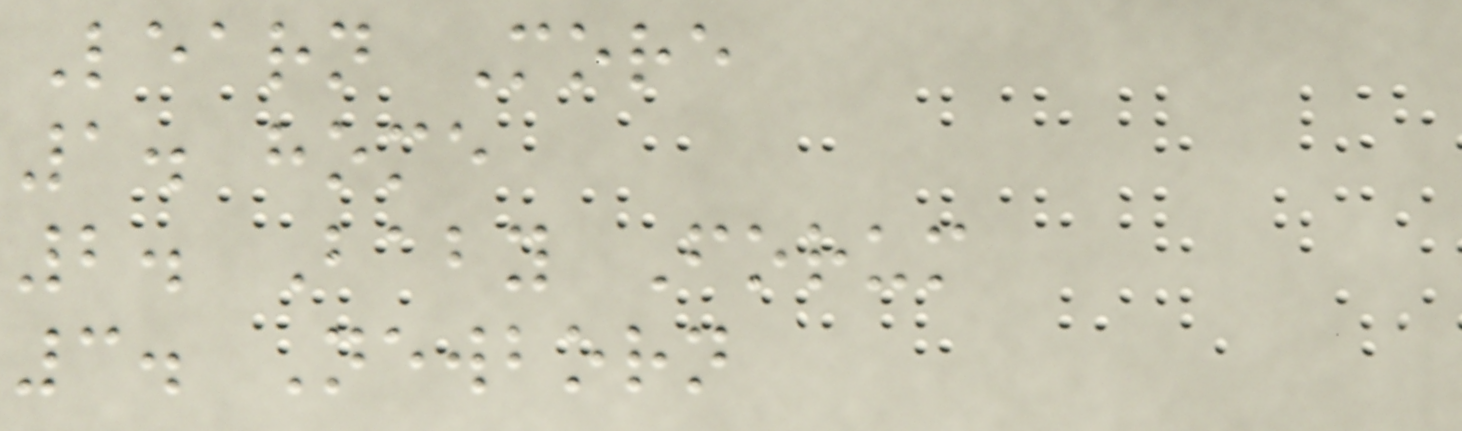Learn More
1. home
2. Baby Forum
3. Newborn
